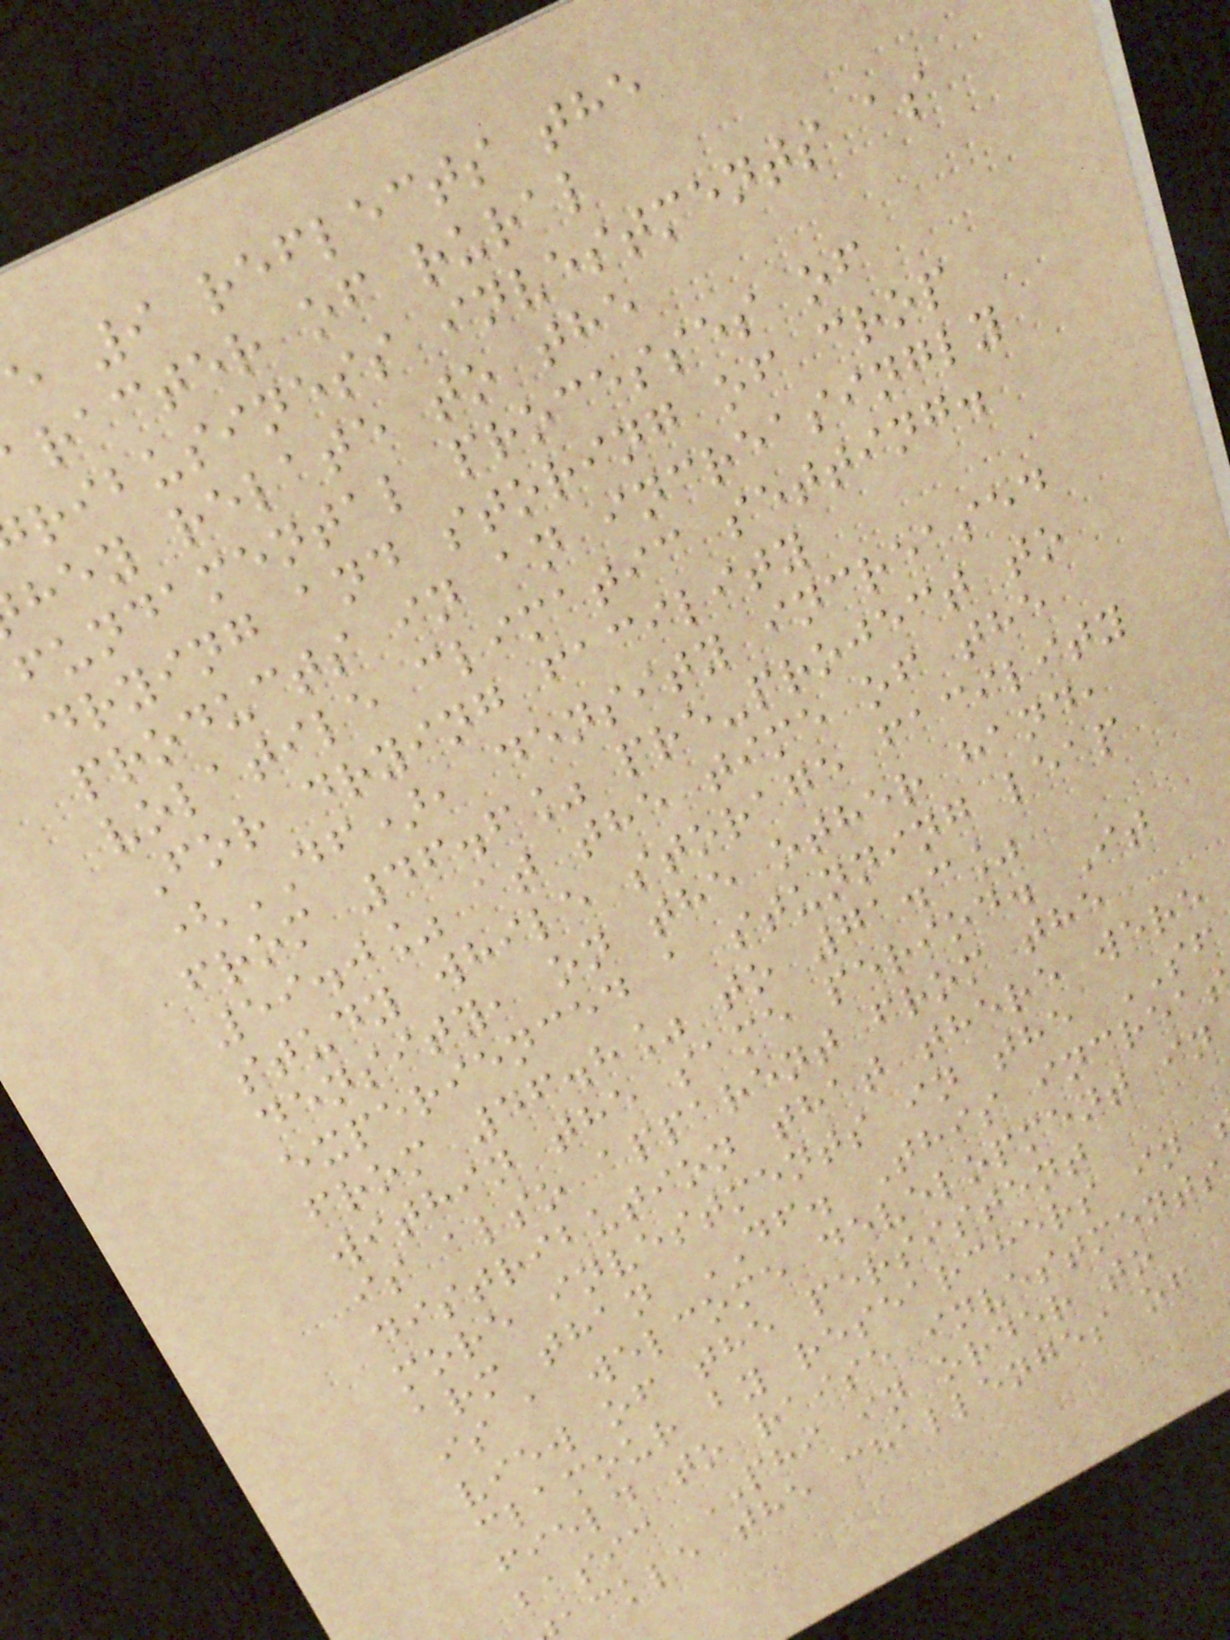e 9 reflects the
racter of rural
ribusiness investments as
hey relate to the
fundamental processes of
drying and storing of crop
products in an increasingly
volatile climatic setting.
For drying facility
(DF), density increased
from 46.6% pre-project to
59.0% at the time of the
study while storage facility
density, on the other hand,
experienced a stunning leap
from 46.8% to 71.3%
within the same period. It
is also apparent from the
distribution that there were
more investments in the SF
arm than DF. This increa
is a welcome development in
view of the persistent
clamour by researchers in
field to raise investments
basic PHI in order to
ackle the challenges of
